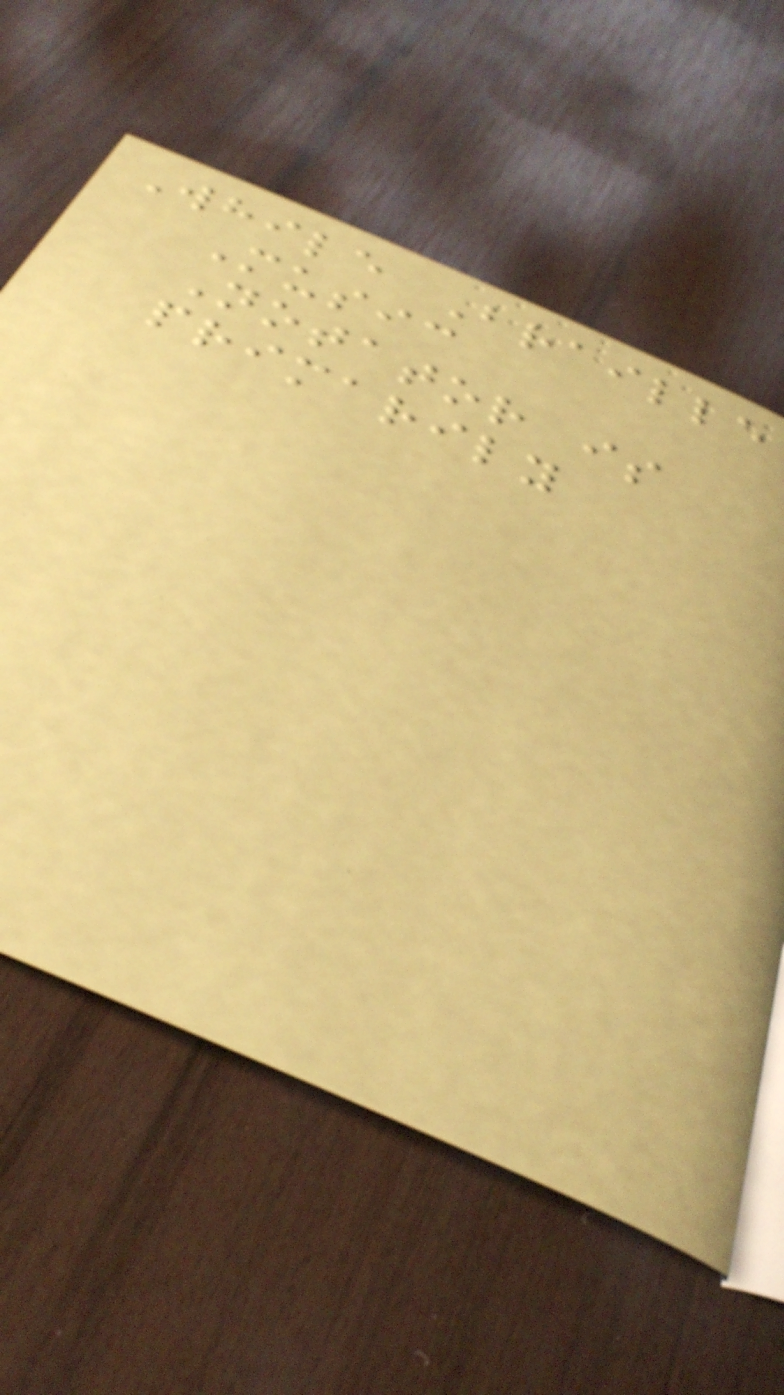While Braille
Music
Notator is
primarily
